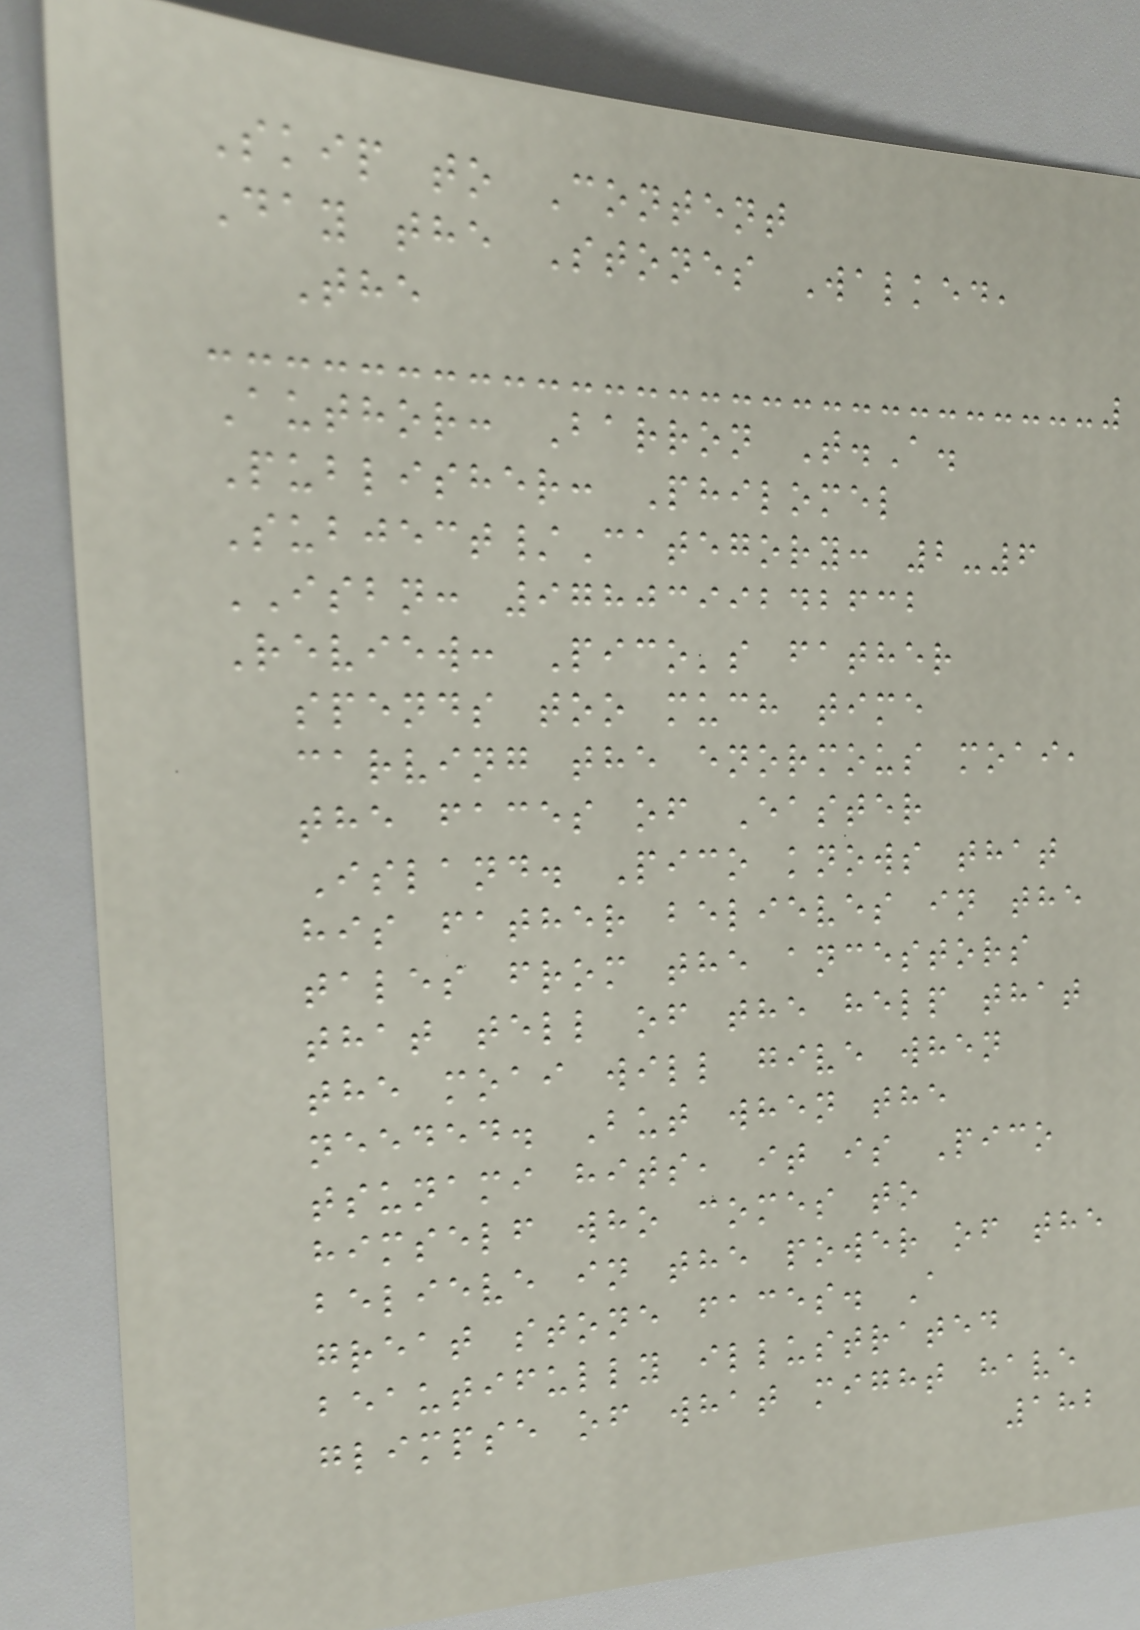Skip to Content
Day the Stones Walked,
The
Author: Barron T.A.
Publisher: Philomel
Subject/Category: 2-6
ISBN: 9780399242632
Review: Pico's father
spends too much time
carving the enormous moai,
the faces of Easter
Island. Pico knows that
his father believes in the
tales from the ancestors
that tell of the help that
the moai will give when
needed. But when the
tsunami hits, it is Pico
himself who comes to
believe in the power of the
great stone faces. A
beautifully illustrated
glimpse of what might have
182
